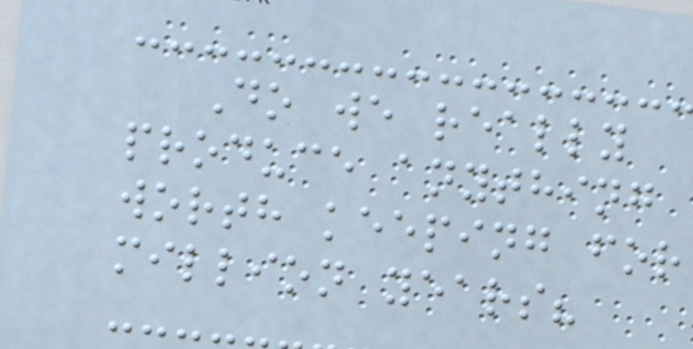Do we really
produce anything
worth keeping for
million years?
